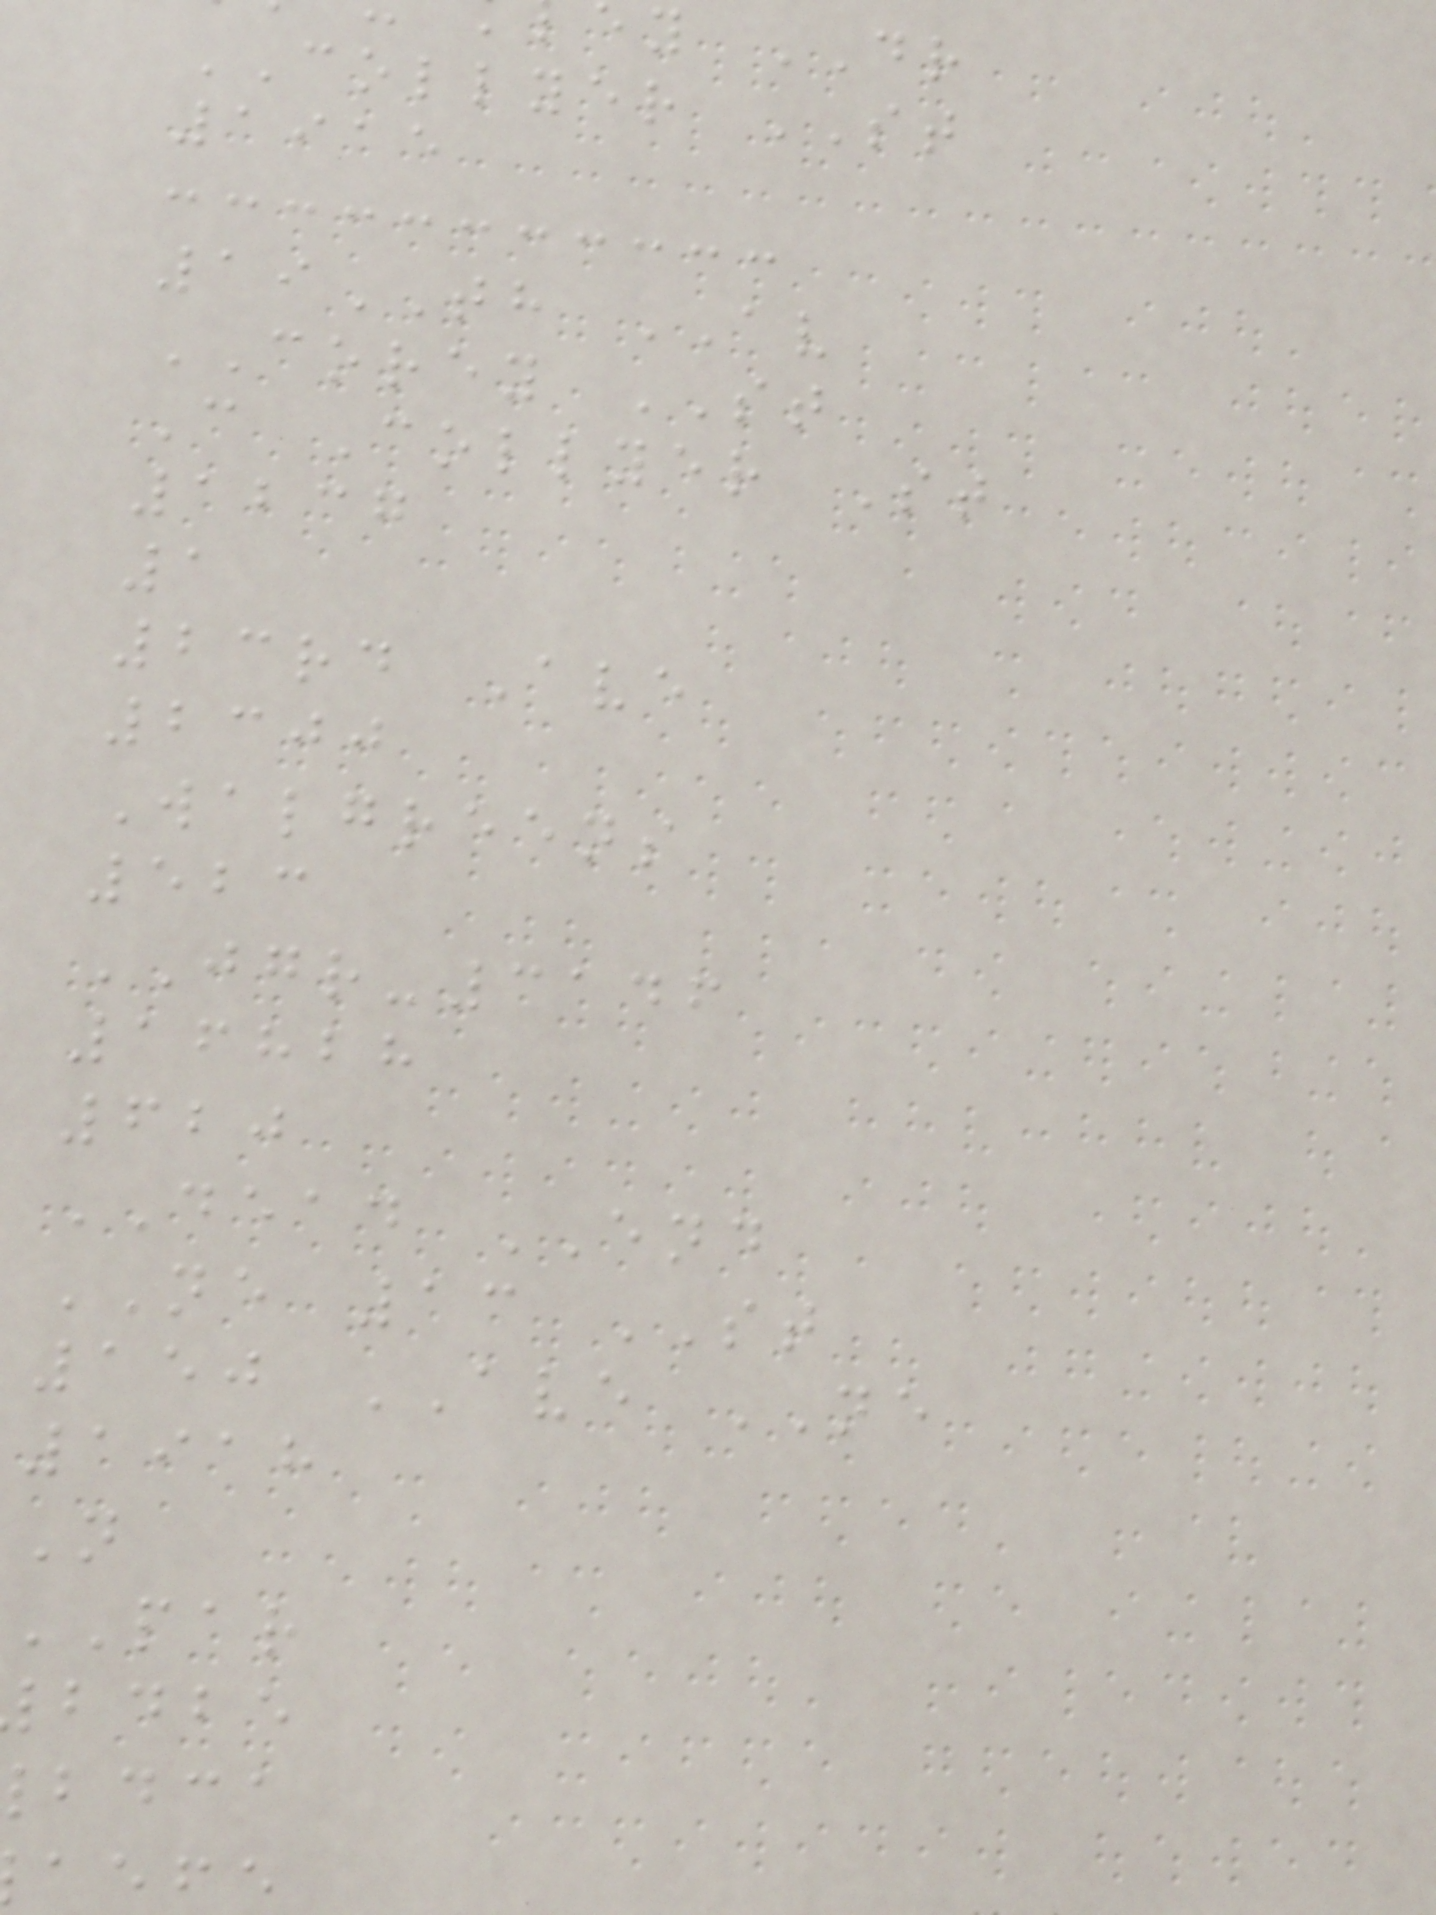y DR
COLLYER ST
1915
19TH AV
COREY ST
C Collyer St
1237
1
23rd Ave
2300
Walgreens
523
JGR-3146
16828
620
DEAD END
NE 13 ST
150 AVE NE
1918
N
PAR
bdbe
bdca
